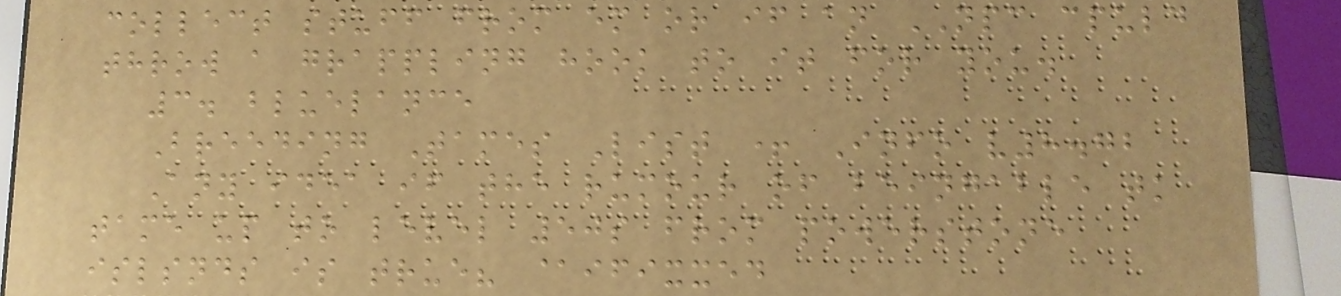collect stuff from em or if an NPC cpuld
throw a grappling hook to it for you.
3. bluelance
Breeding Tames List + Info v8.72
Any idea if the rumour of beingable tk
tame up to level 50s from powerstone
islsnds is true? @ifixxed
